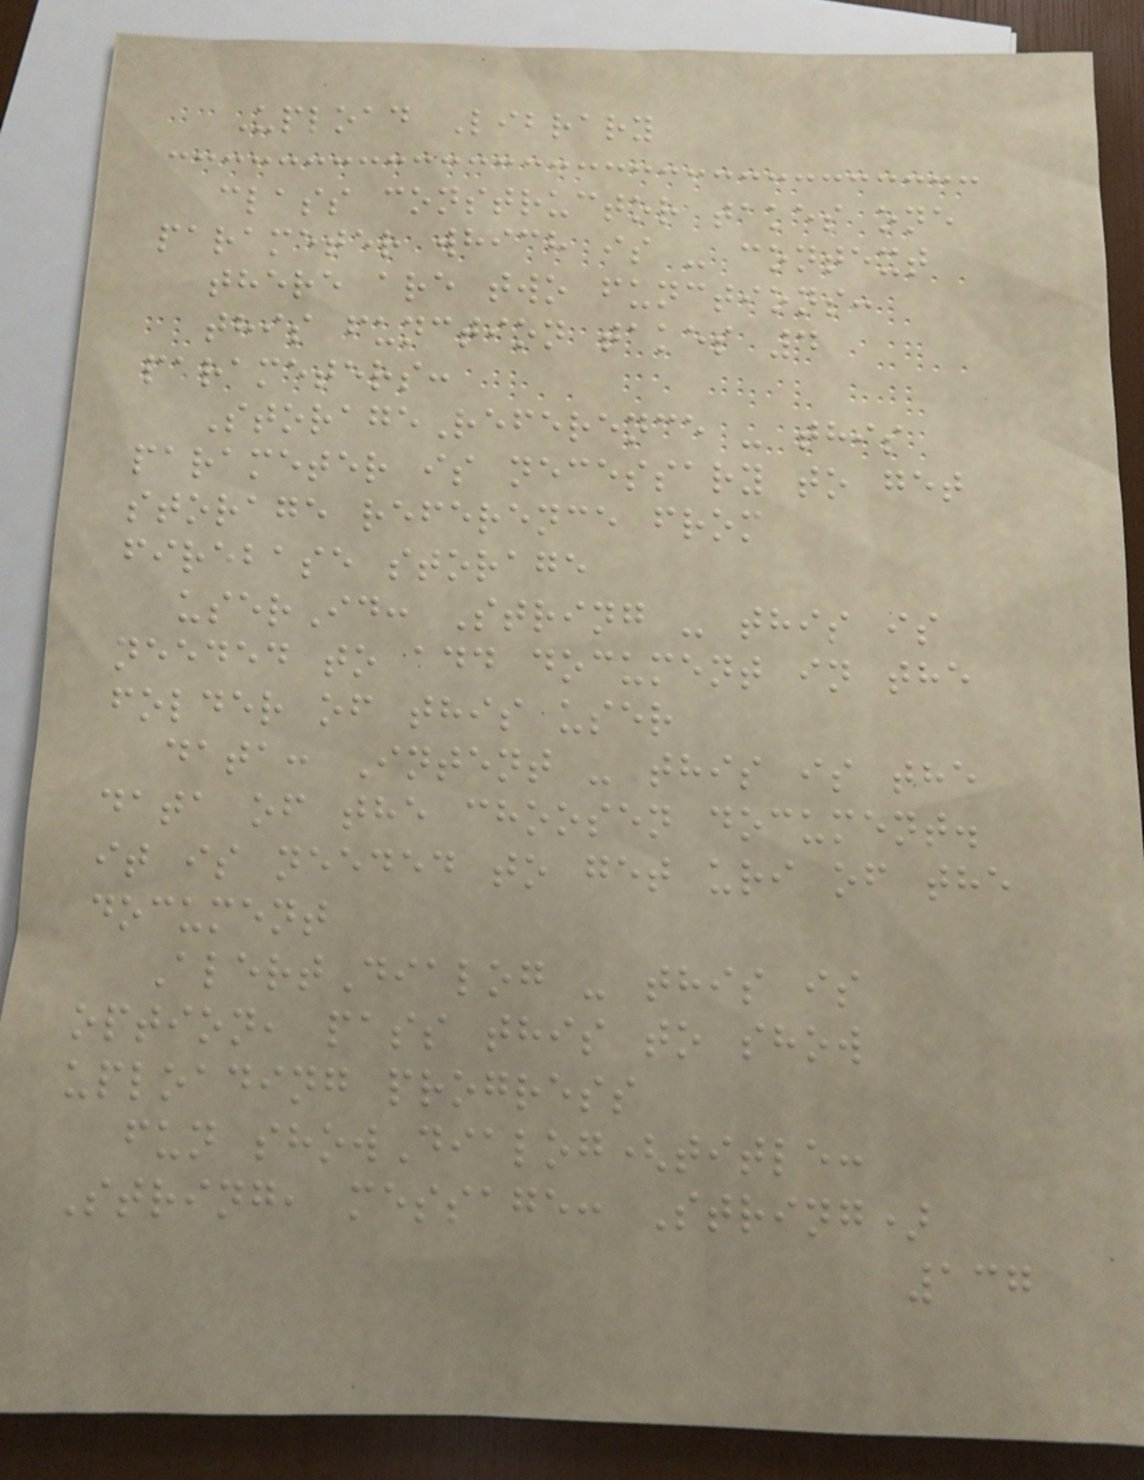Upload Library
class constructor takes one
parameter which is - context
there are two functions:
this function takes 4
parameters:
StorageReference - this
parameter is necessary to get
storage reference from
firebase storage
userId: String - this is
needed to add document in the
folder of this user
data: Intent - this is the
data of the choosen document.
it is needed to get uri of the
document
AlertDialog - this is
option, pass this to show
uploading progress
fun showDialog(title:
String, message: String)
137
